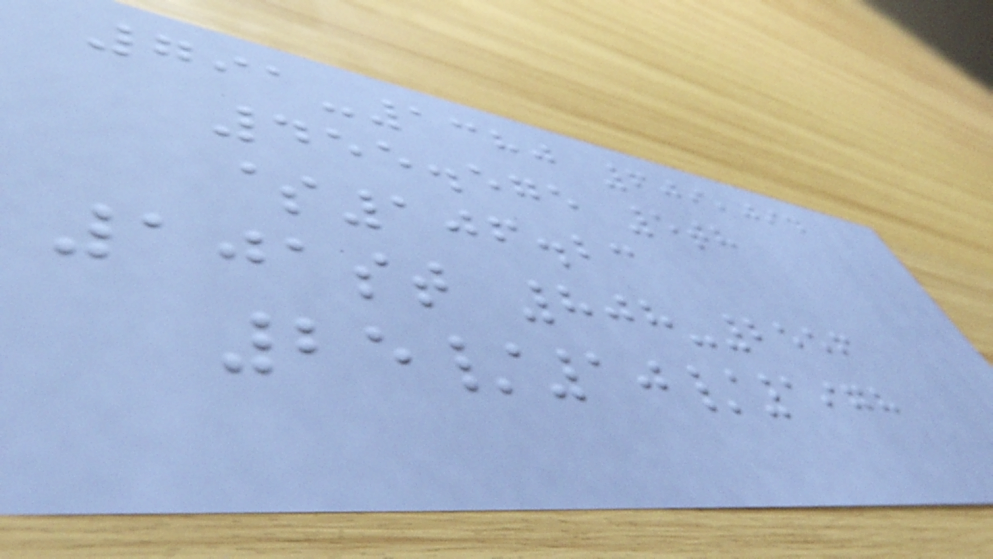791-1380 609,094
455.575 5th
$106.23
101st 808-2556
25/10/1978
